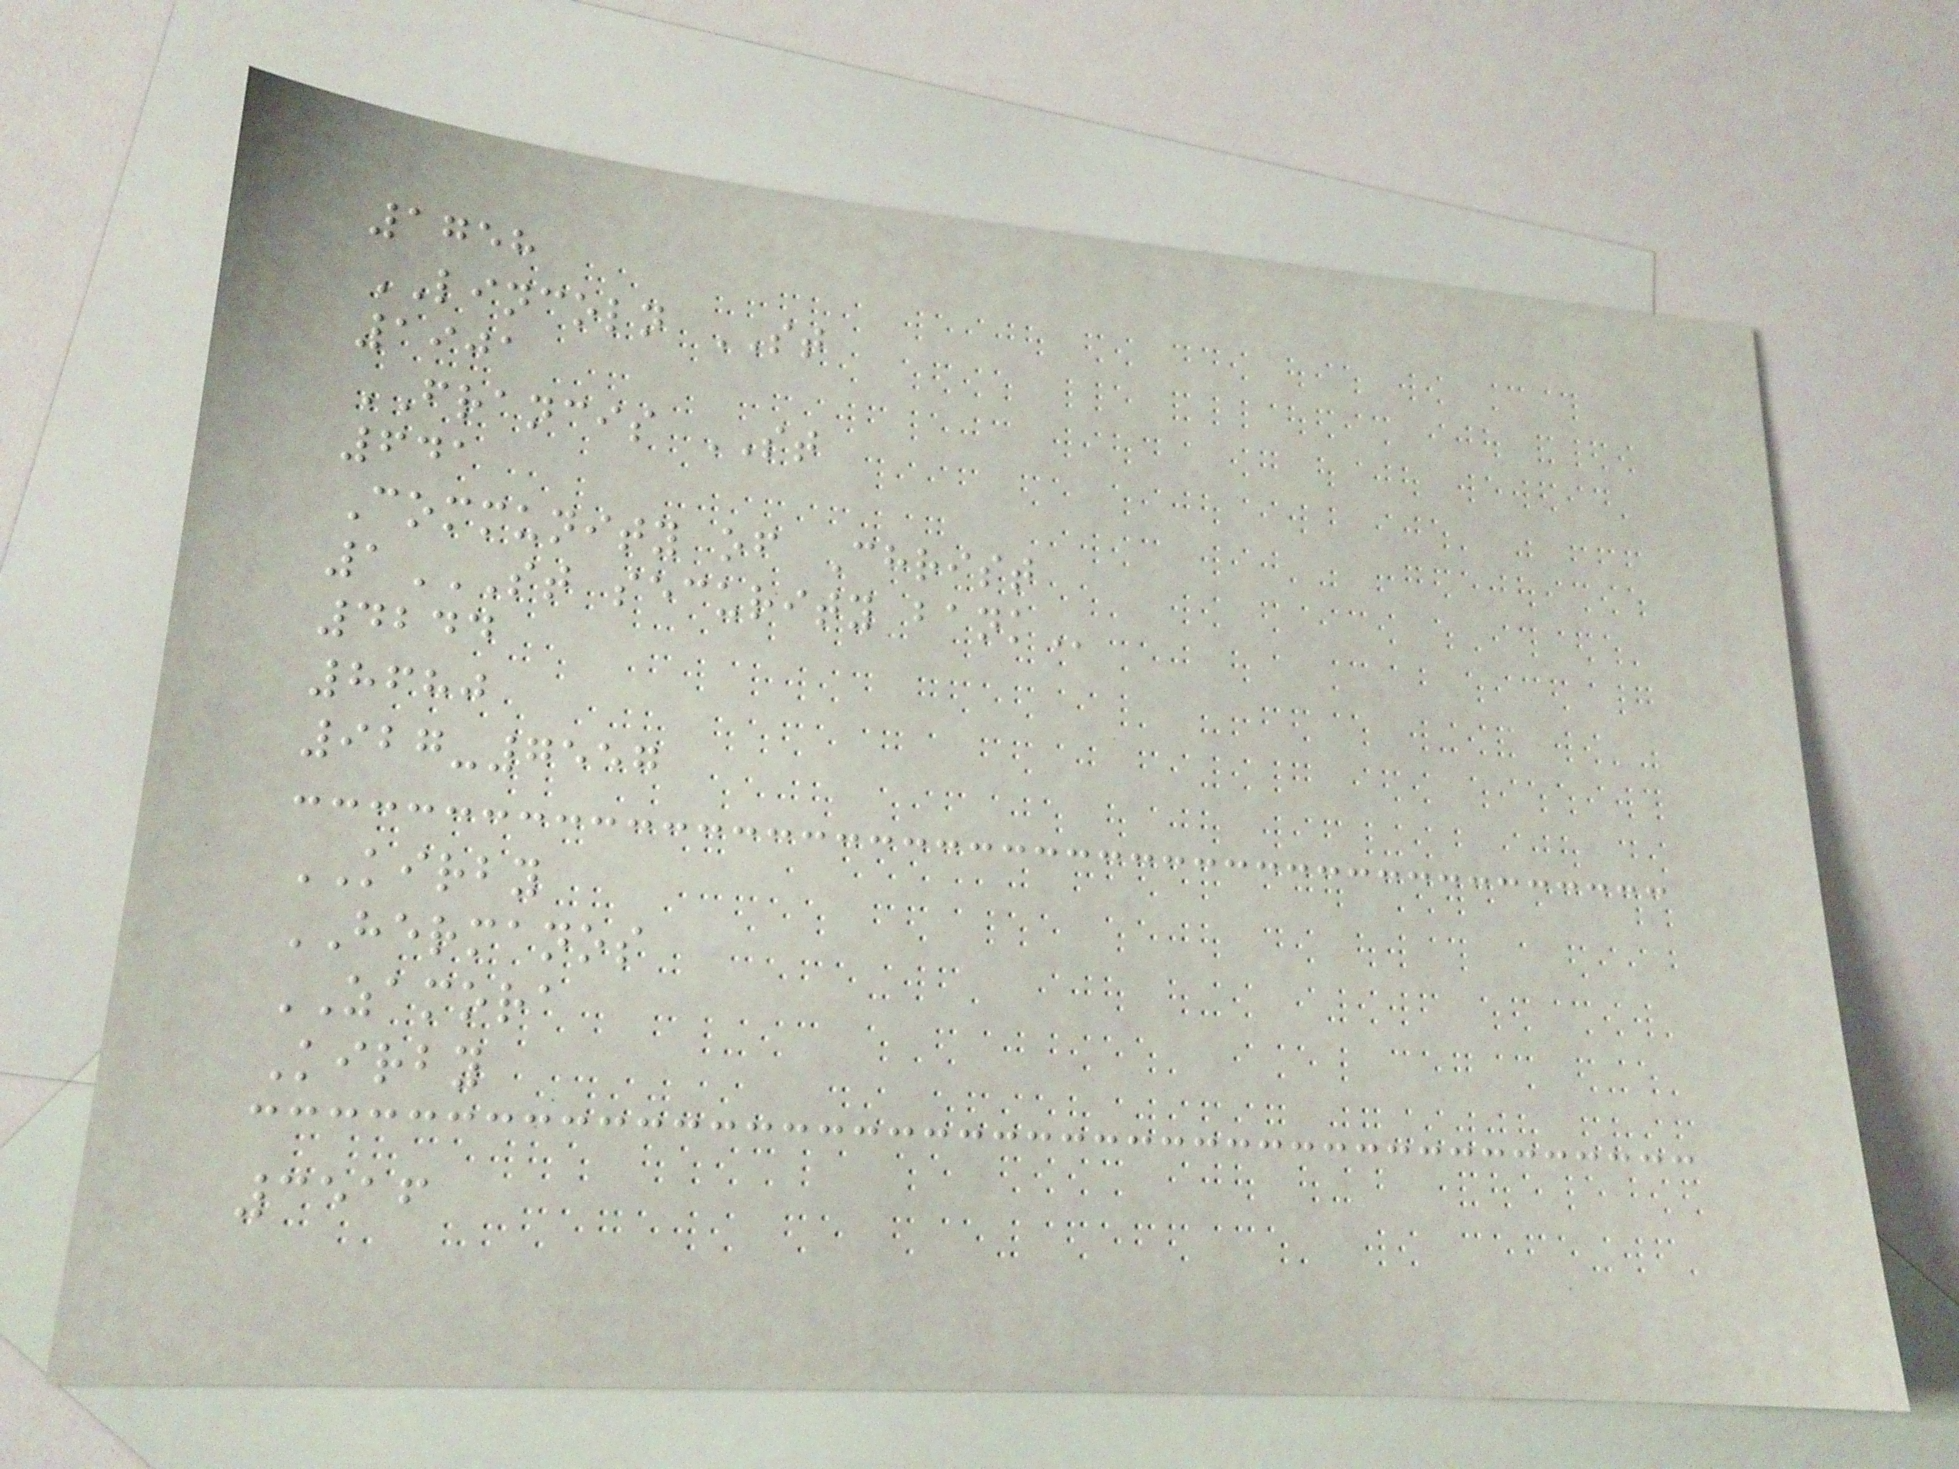1758
LINCOLN ST
1901
FRANCIS ST
641
Community of Christ
1ST SECURITY BANK
4244
8680
927-7557
KIRBY
HERMANOS
ZAMORA
Kirby
3516
